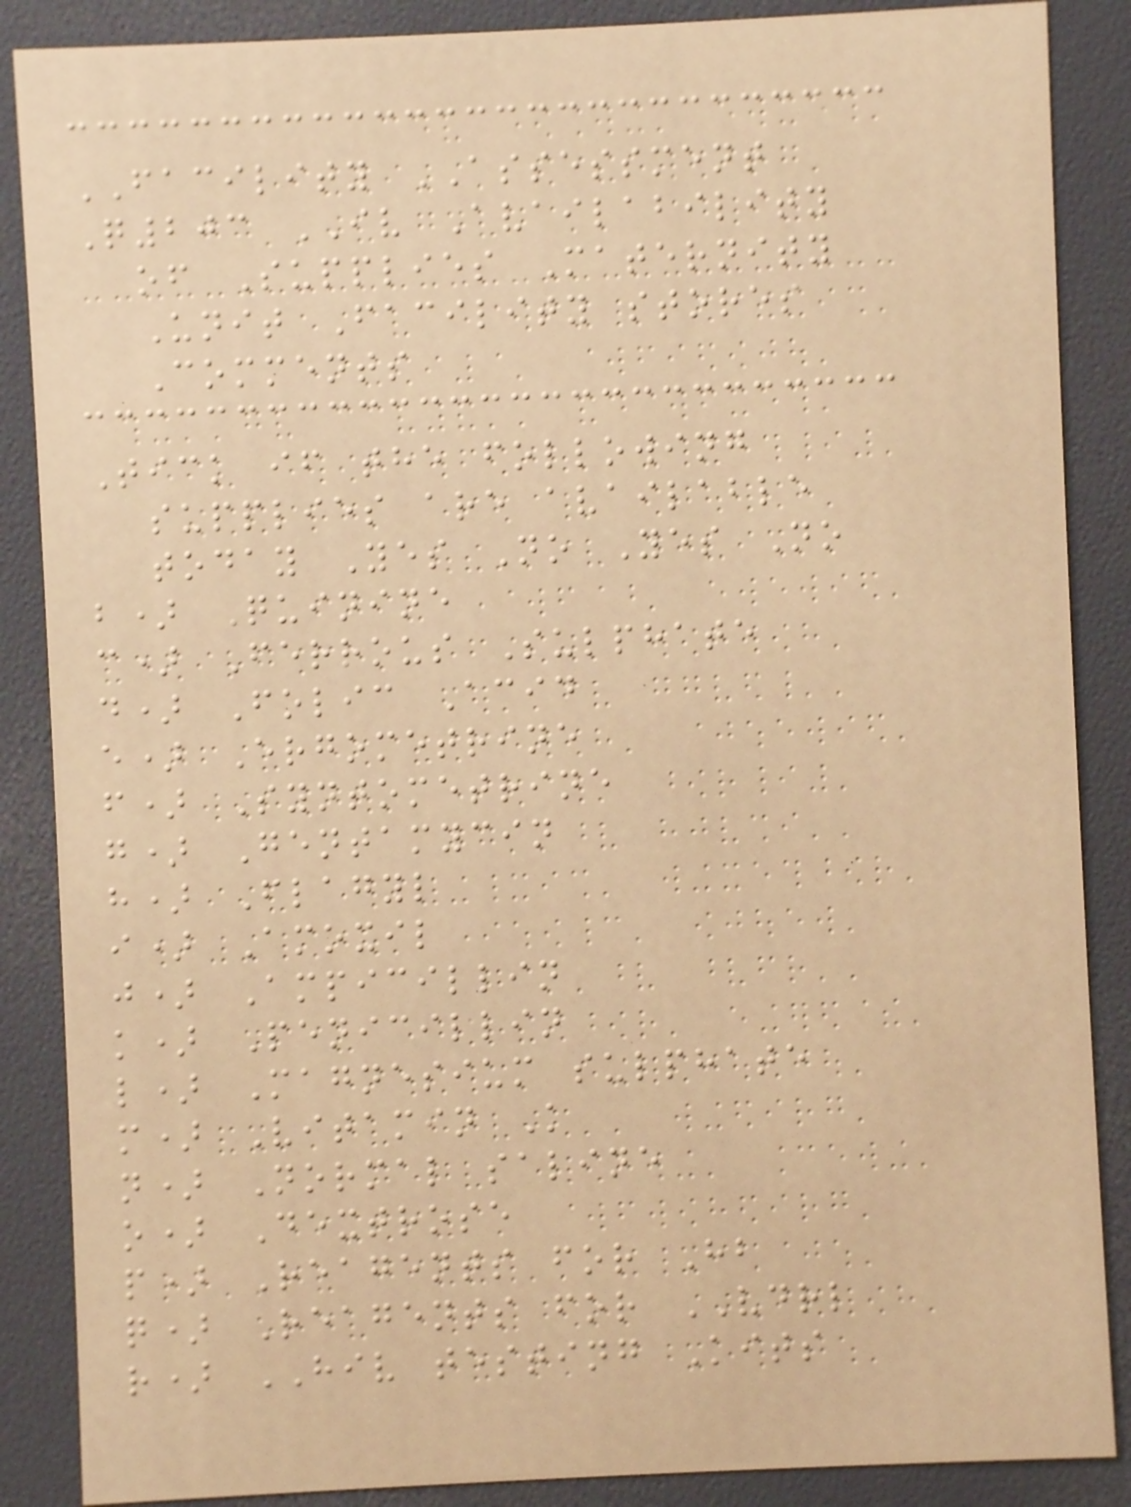FACILITY ASSESSMENT
Q203 IV Availability
of Supplies Maternity
Unit Facility stores
Comments
Tick if the following
supplies are available
today Yes No Yes No
b) Quinine
c) Ferrous Sulphate
d) Folic Acid
e) Ergometrine
f) Syntometrine
g) Gentamycin
h) Flagyl
i) Amoxil
j) Ampicillin
k) Penicillin
l) Magnesium sulphate
m) Vitamin K
n) Normal saline
o) Dextrose
p) Reagents for Hb
q) Reagents for VDRL
r) HIV testing Kits
